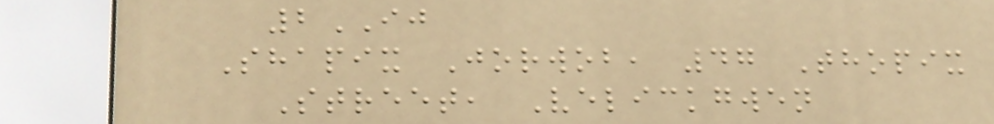2IJ
Shapix Jorwob, 47 Thopix
Street, Velickgwen
